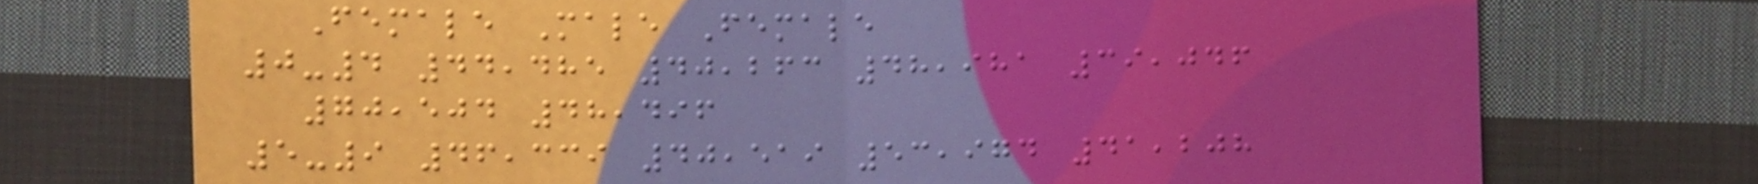Female Male Female
0-4 44,485 40,263 48,981 39,046
70,504 48,496
5-9 46,339 40,519 53,974 41,208
